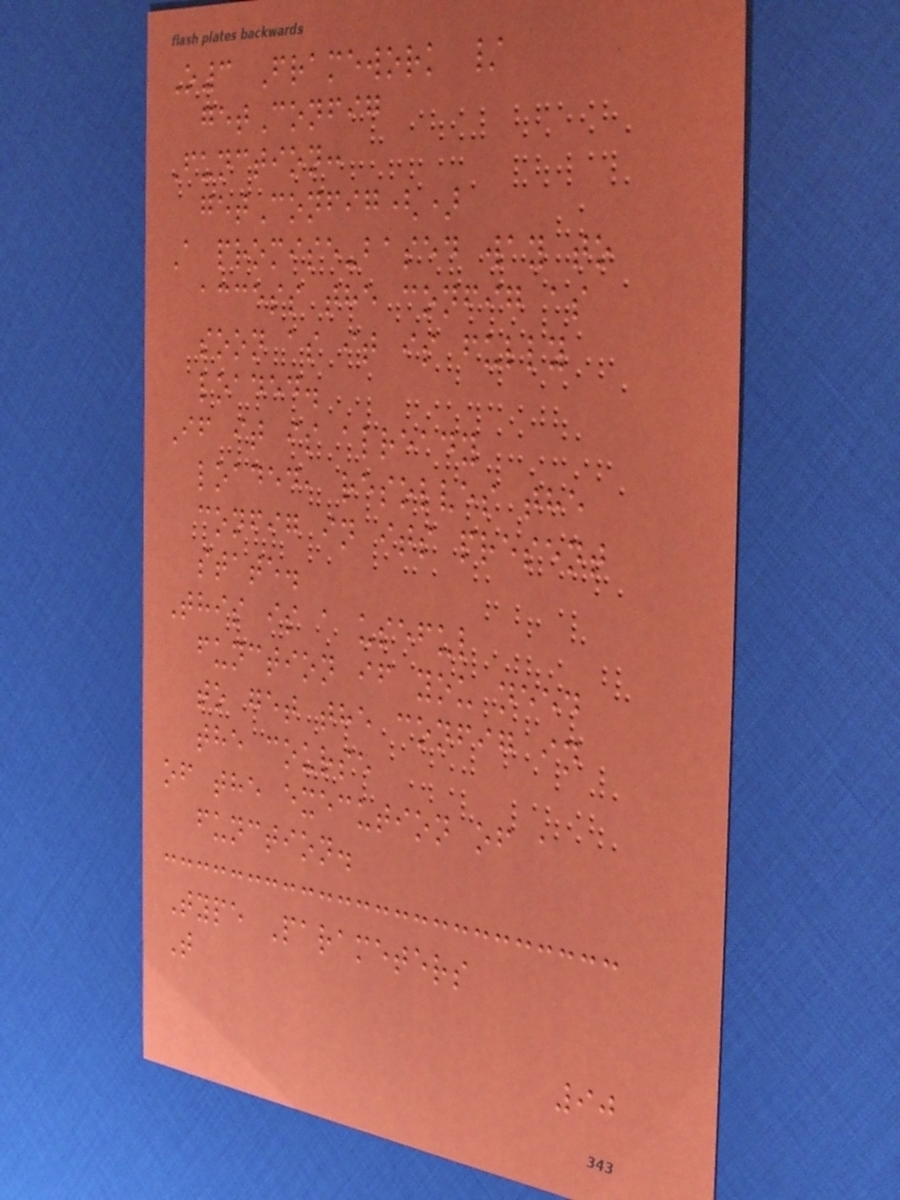O3 Framework /
getConfig
Function:
getConfig()
A promise-based way to
access the config as
soon as it is fully
loaded.
If it is already
loaded, resolves the
config in its present
state.
This is a useful
function if you need
to get the config in
the course
of the execution of a
function.
Type Parameters
T
90
